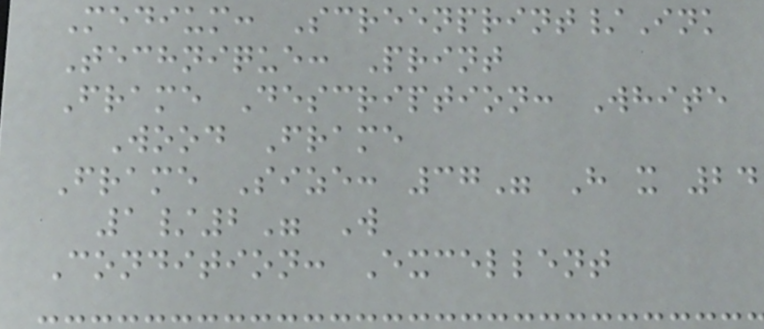Medium: Screenprint/Ink
Technique: Print
Frame Description: White
Wood Frame
Frame Size: 37" H x 24
1/2" W
Condition: Excellent
